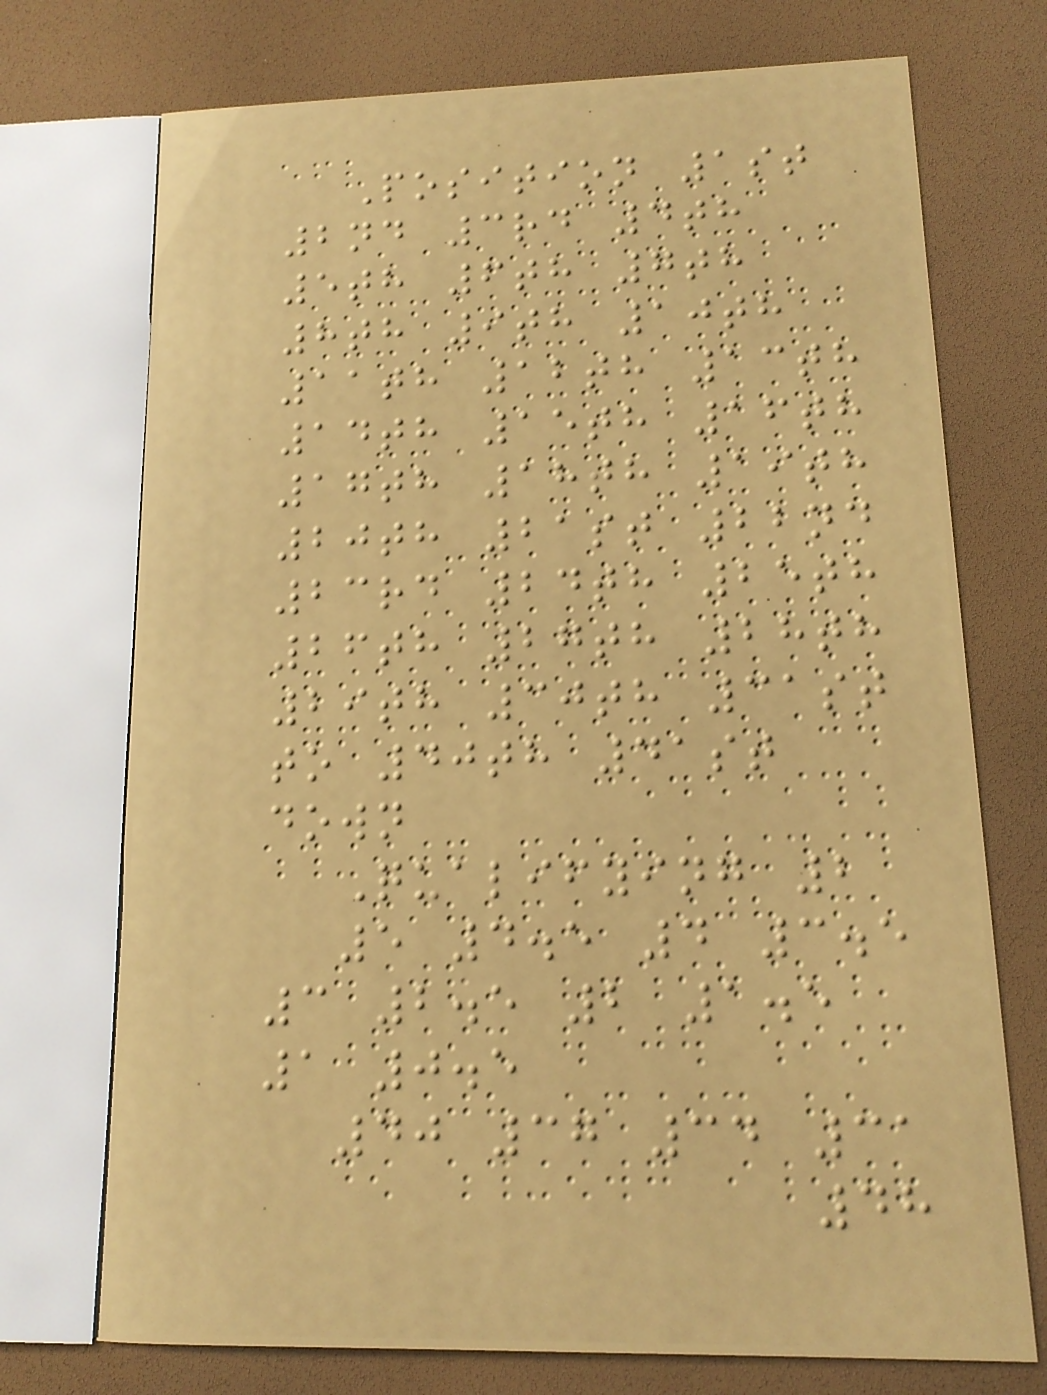Position 1st
2nd 3rd 4th
5th 6th 7th
8th 9th 10th
11th 12th 13th
14th 15th 16th
17th 18th 19th
20th 21st 22nd
23rd 24th 25th
26th 27th 28th
29th 30th 31st
to 40th 41st
down
Qualifying 2
5 4.5 4 3.5
3 2.5 2 1.5
1 0.5
40 37 34 31
48
